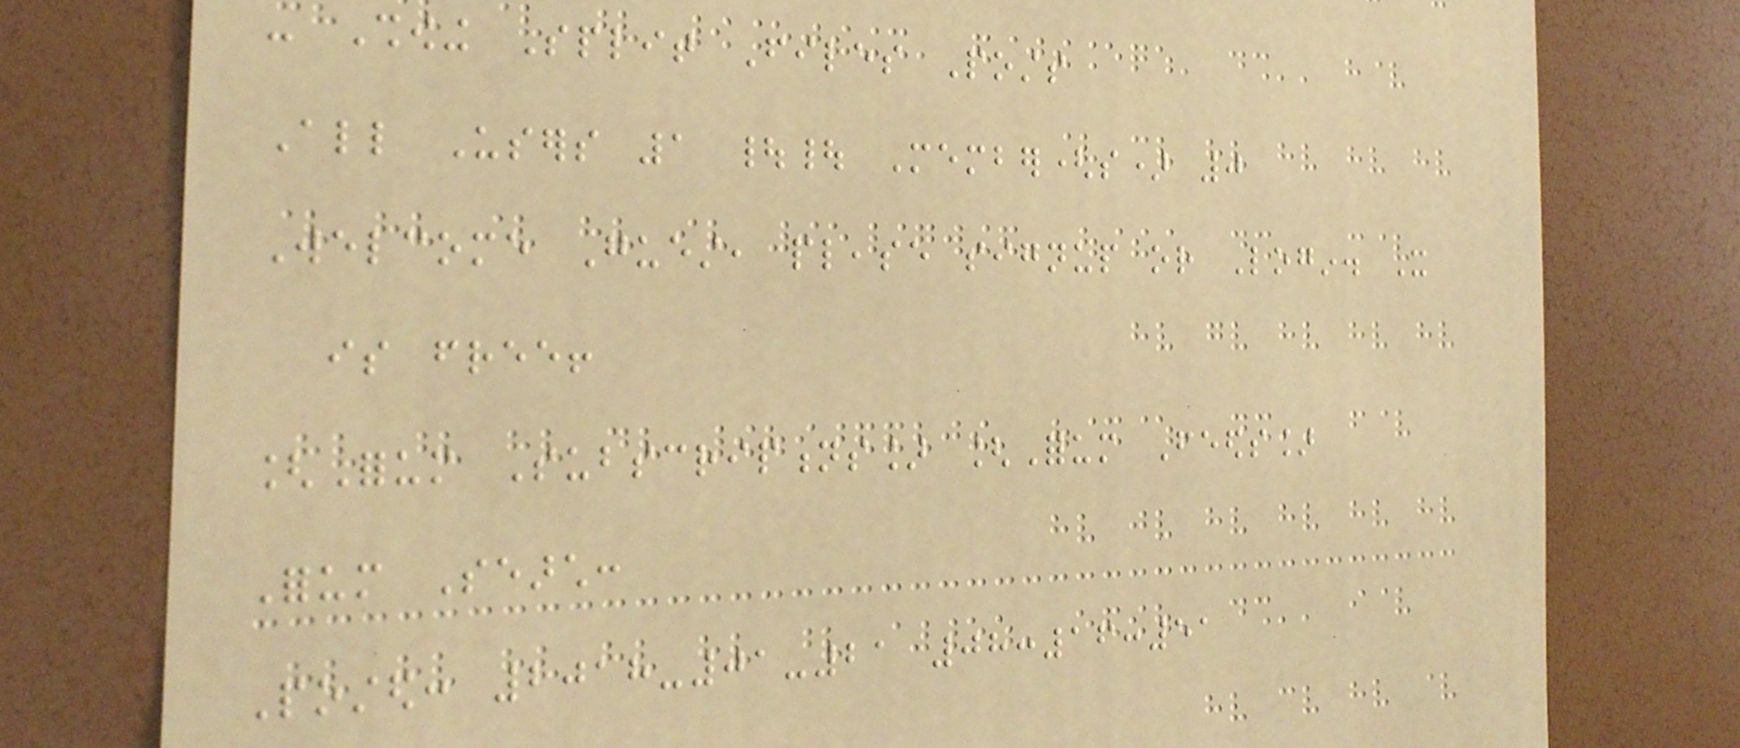- Showing Split Files Posts
All Users 1 || Member(s) 0
Welcome Guest, please signup or Login. It
is free!
[Forum Subscriptions] [Forum Feeds]
Forum Search:
Posted: 2018-01-21 08:16:51
